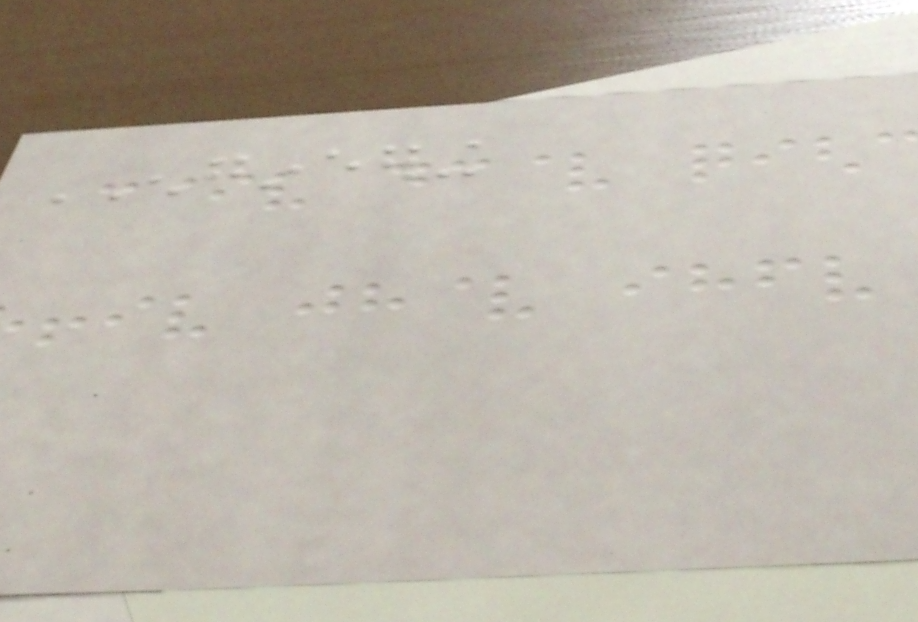ENGINEERING
